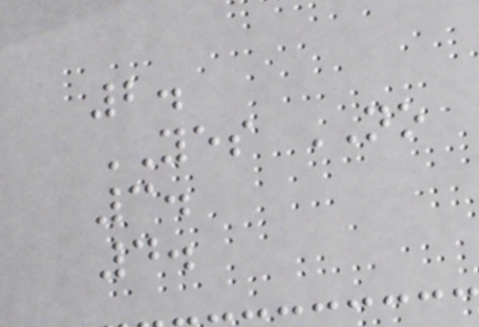2.
YES NO
3.
4.
